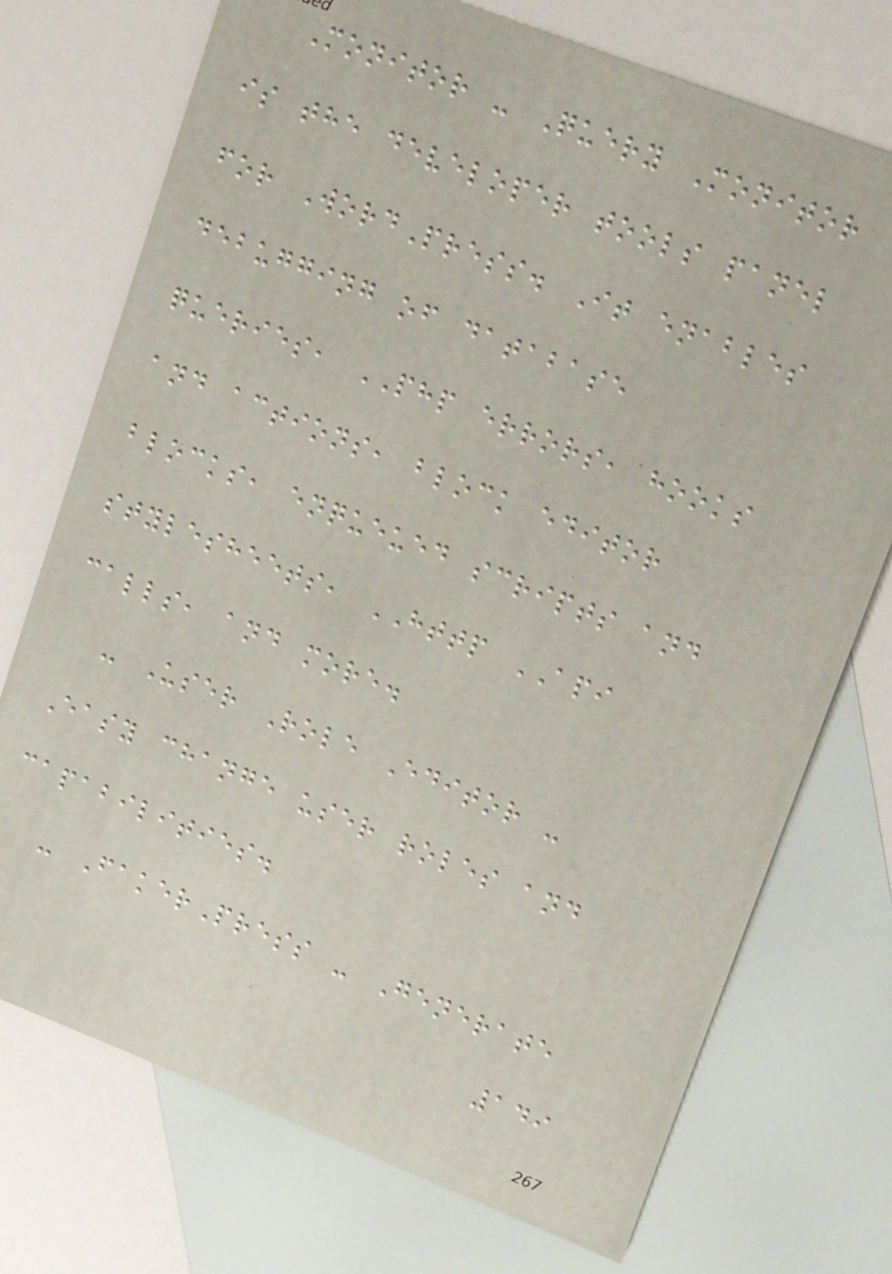Monitor - Query Monitor
is the developer tools panel
for WordPress. It enables
debugging of database
queries, PHP errors, hooks
and actions, block editor
blocks, enqueued scripts and
stylesheets, HTTP API
calls, and more.
- User Role Editor -
Easy change user roles and
capabilities.
- FakerPress - Generate
149
